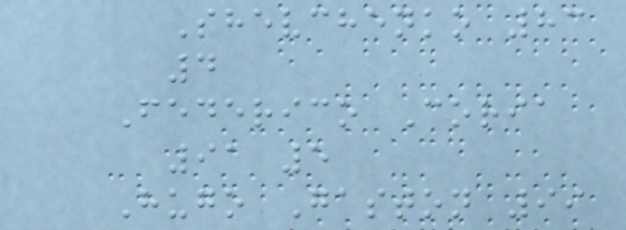Shevchenko 83
4
Federico Coria
91 5
Hugo Gaston 99
